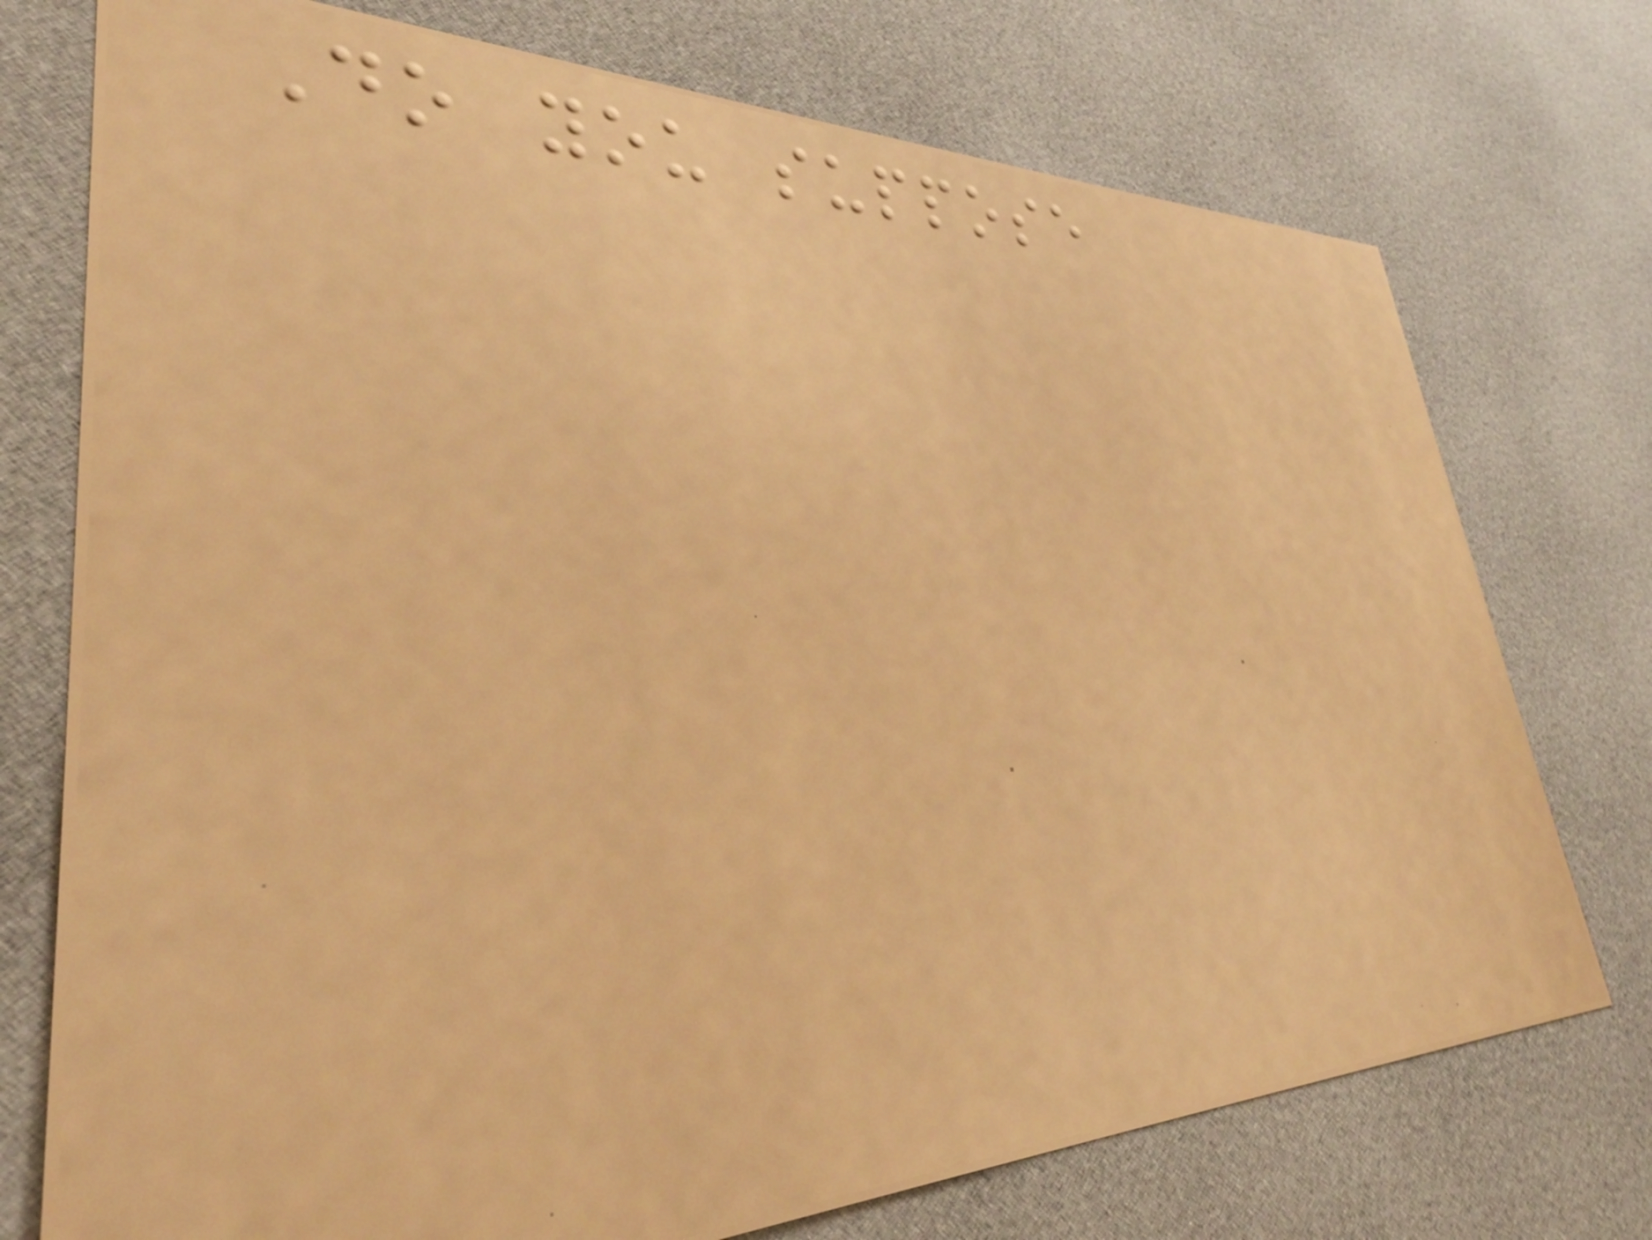Do you suppose
